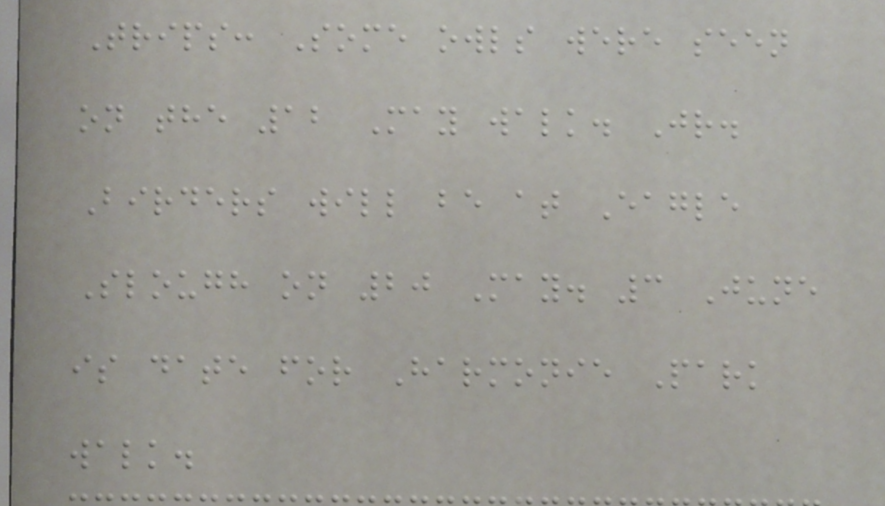Trips: Some owls were seen
on the 12 May walk. Jr.
Birders will be at Eagle
Slough on 20 May. 3 June
is date for Harmonie Park
walk.
